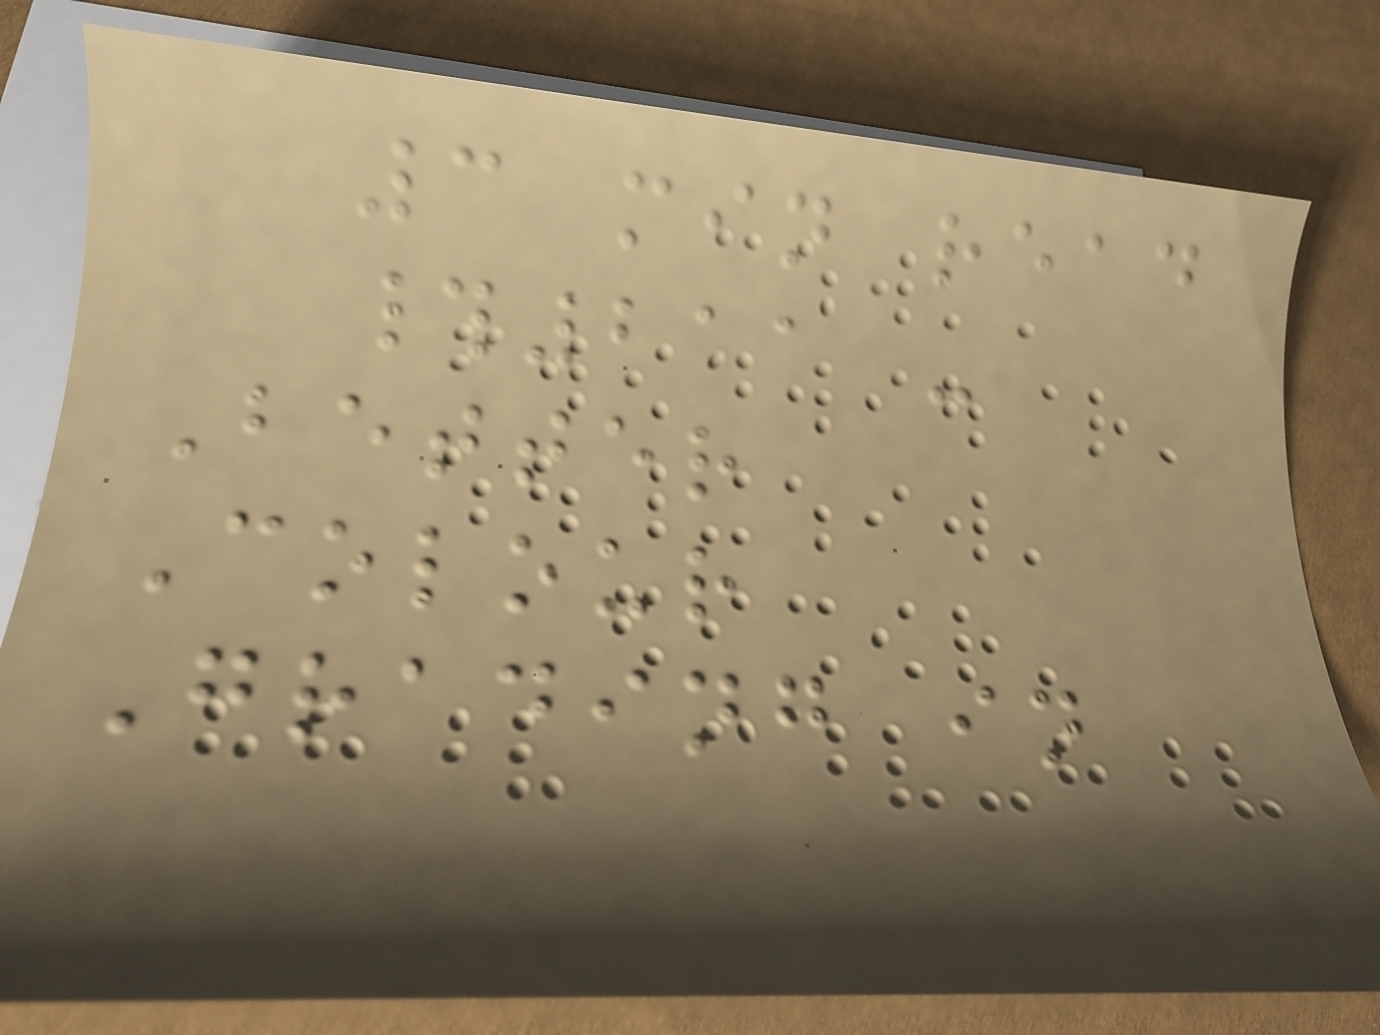3 min read
#211 -
Better
Colour
Grading in
